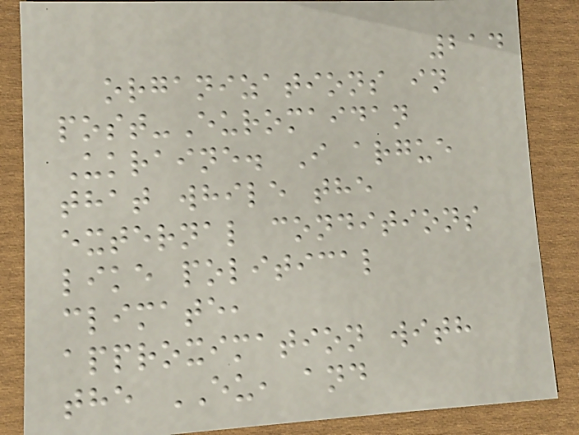214
organizations in
post-Euromaidan
Ukraine. I argue
that while the
external conditions
like political
climate,
approximation with
the EU, and
